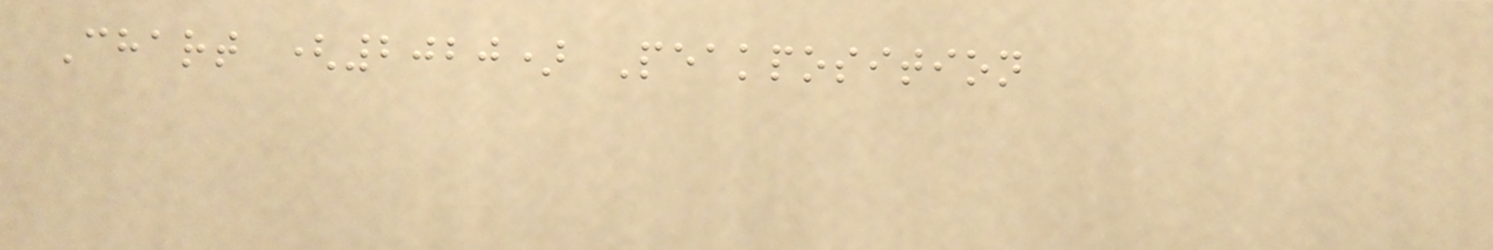Chart (2020) Peakposition
